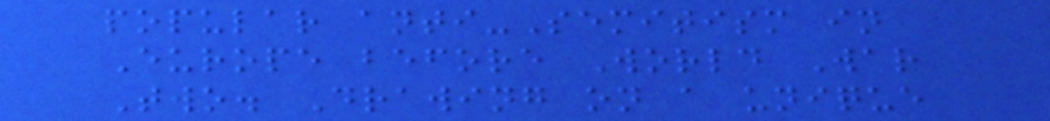popular anti-Semitism in
Europe before World War
Two. Drawing on a unique
